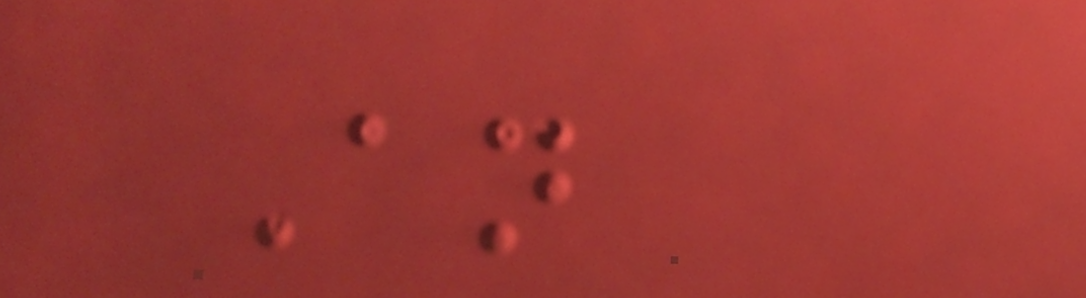An
